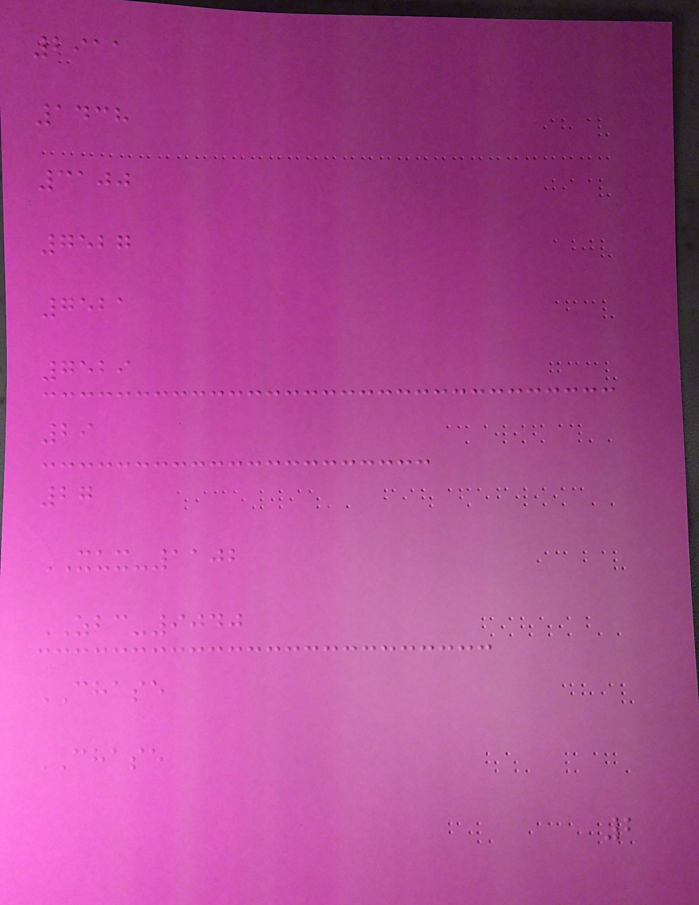2911
1438
3100
7527
7521
7529
29
27
XUX-1102
ZBC-9040
CHASE
CHASE
2
